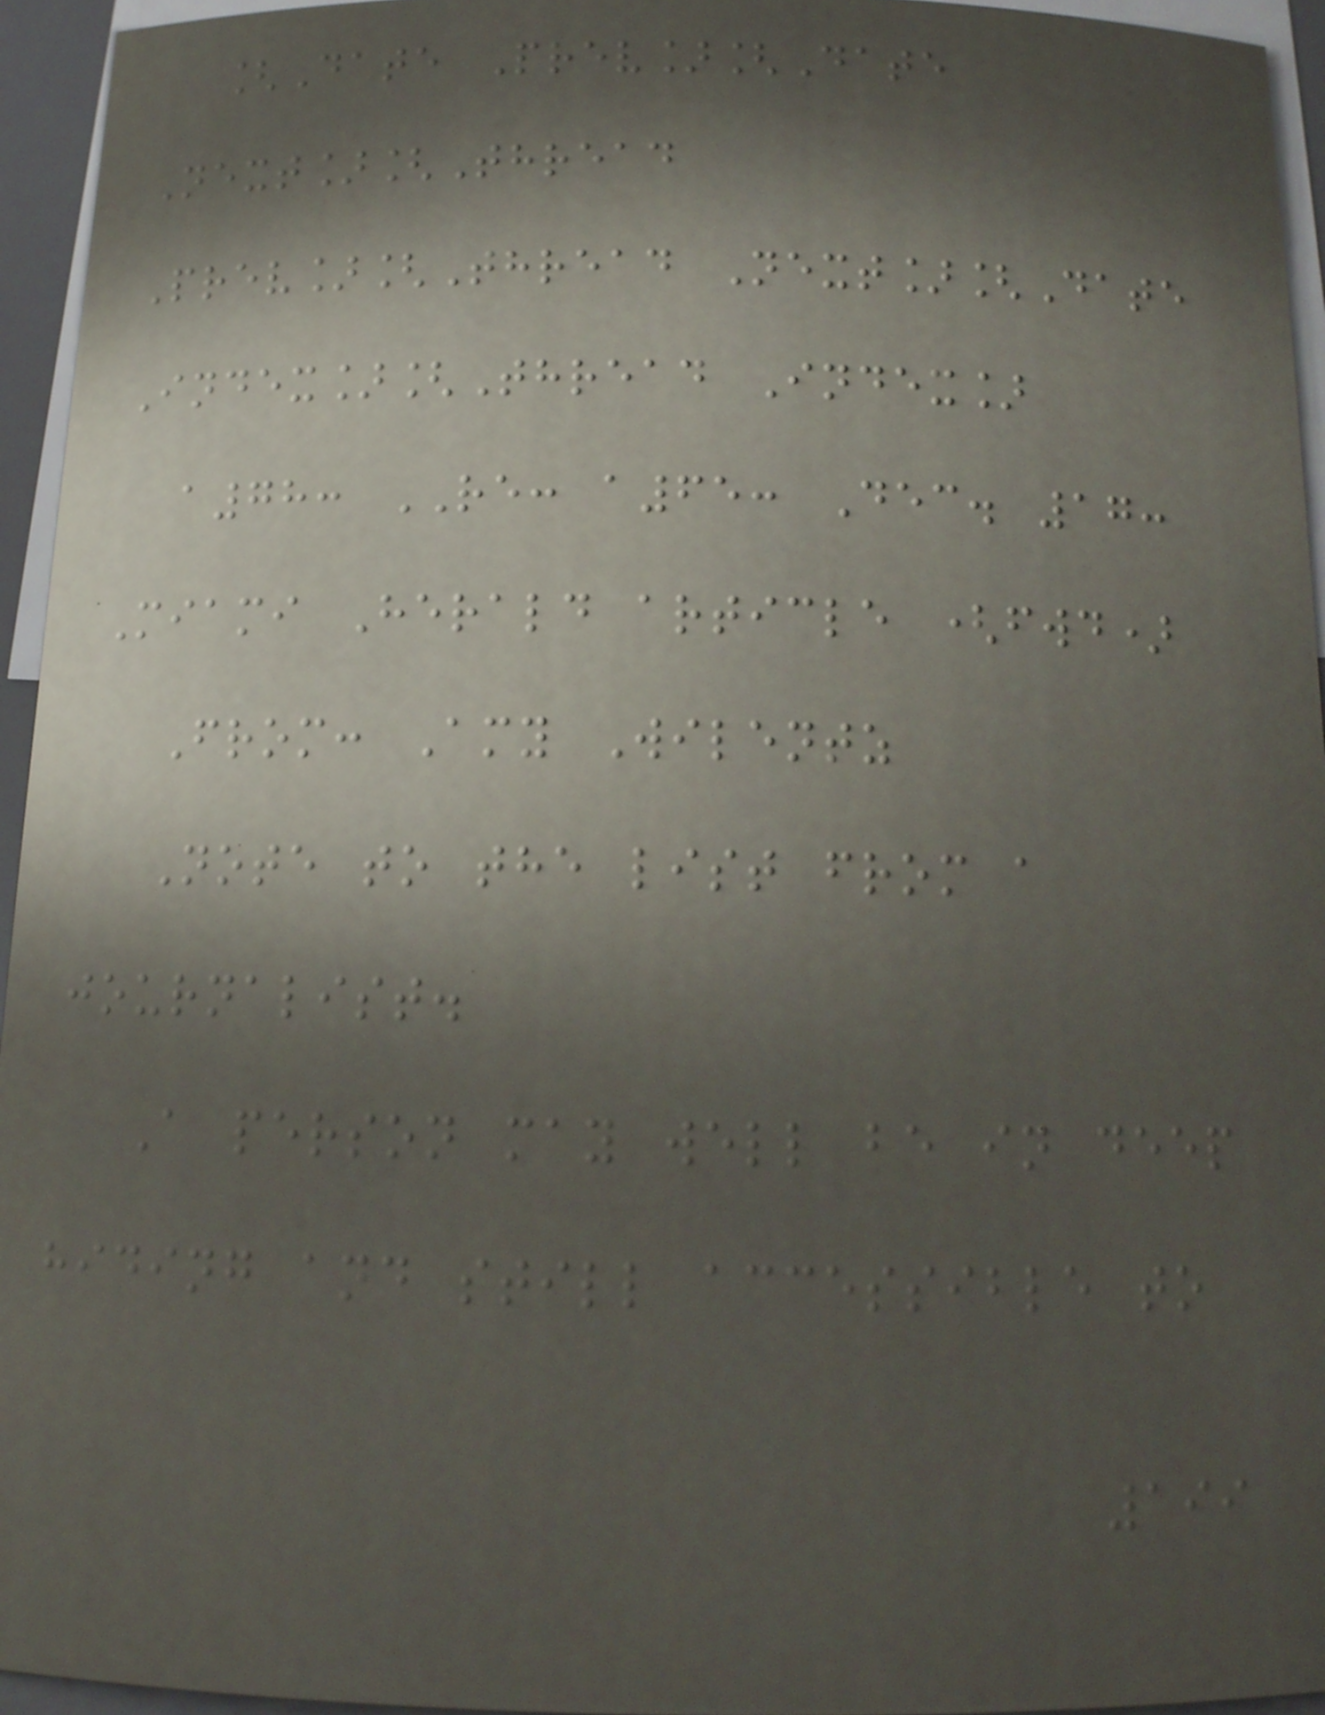[Date Prev][Date
Next][Thread
Prev][Thread Next][Date
Index][Thread Index]
a78: RE: a65: Dec. 17:
Miami Herald article (fwd)
From: Amy Wilentz
Note to the list from a
journalist.
A person may well be in deep
hiding and still accessible to
199
